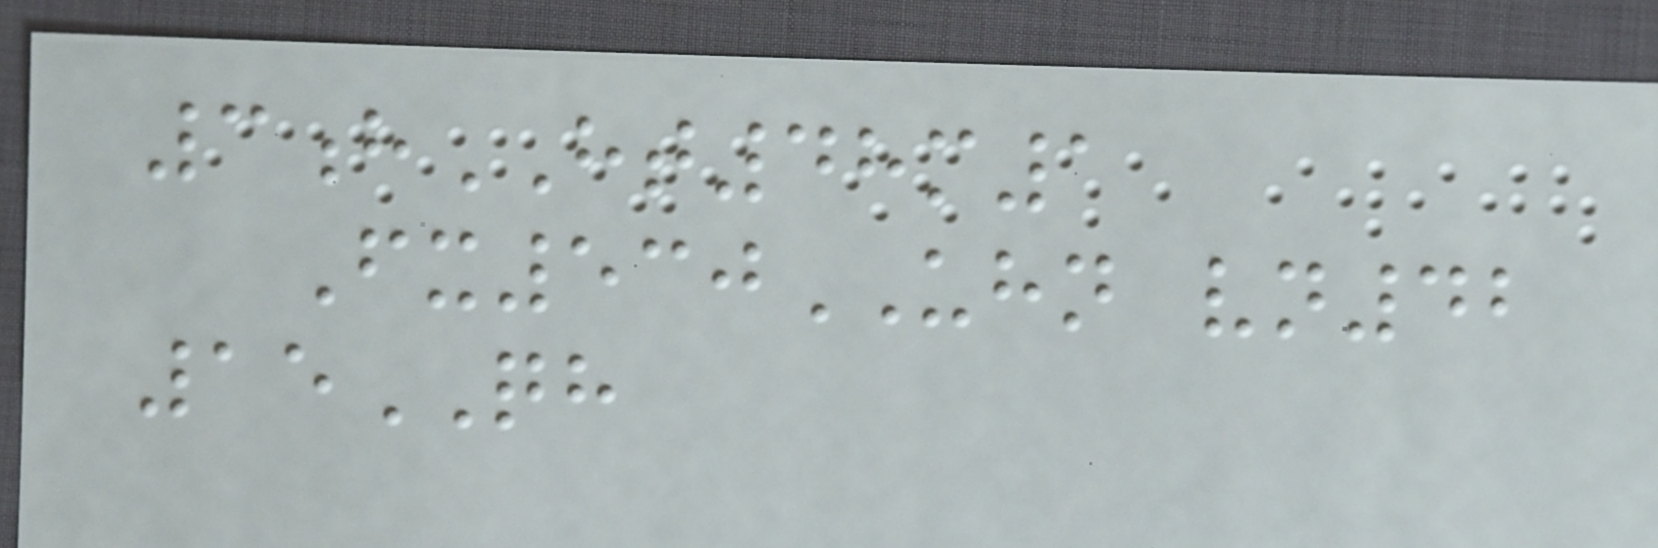3hHT48m1
Fx530UHN vn42
15QH
